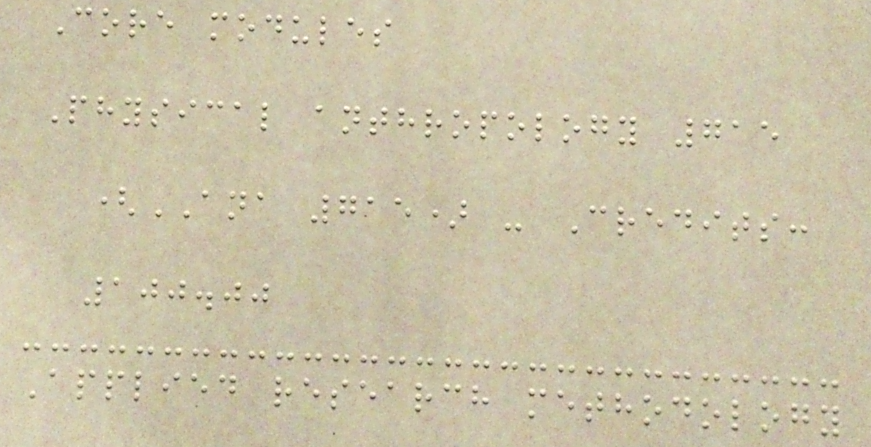Core modules
Physical anthropology 715
(ANA 715) - Credits:
100.00
Applied research methodology
